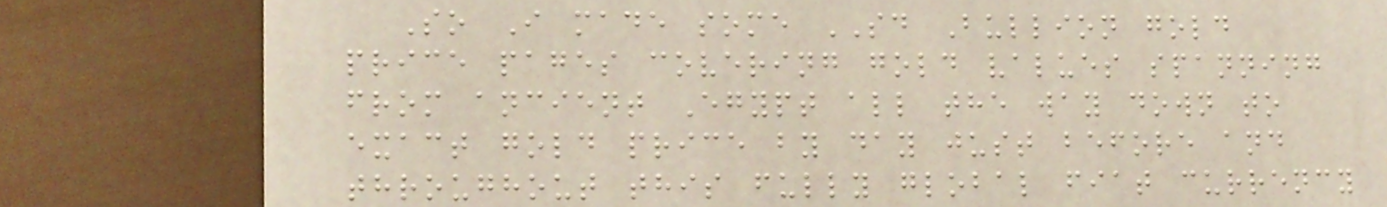So I made some SD Bullion gold
price pages covering gold values spanning
from ancient Egypt all the way down to
exact gold price by day just before and
throughout this fully global fiat currency
